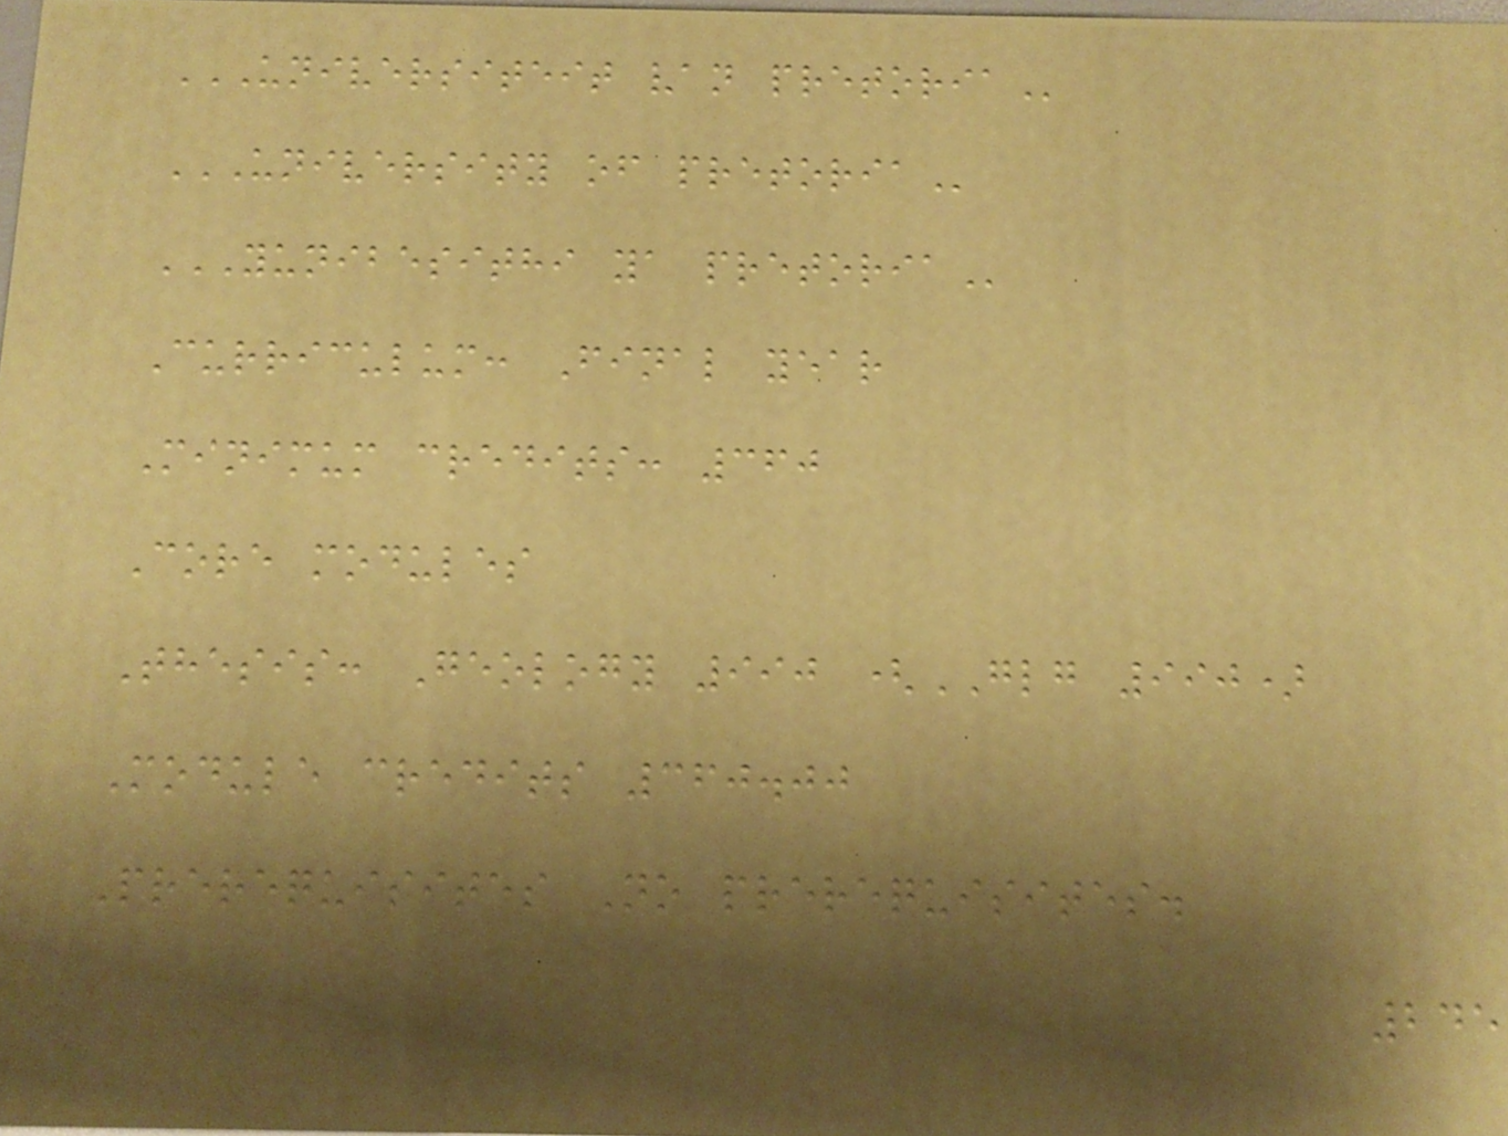UNIVERSITEIT VAN PRETORIA
UNIVERSITY OF PRETORIA
YUNIBESITHI YA PRETORIA
Curriculum: Final year
Minimum credits: 360
Core modules
Thesis: Geology 990 (GLG 990)
Module credits 360.00
Prerequisites No prerequisites.
245
